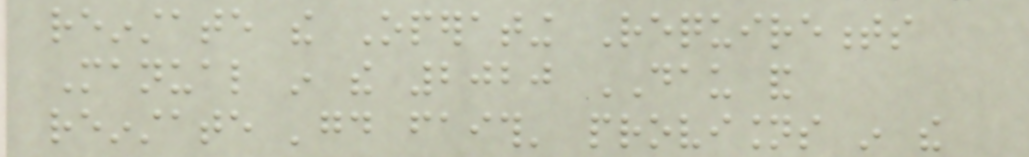reinstate the Operating Requirements
Manual in the 2020 DAU and
reinstate 'good faith' provisions in the
